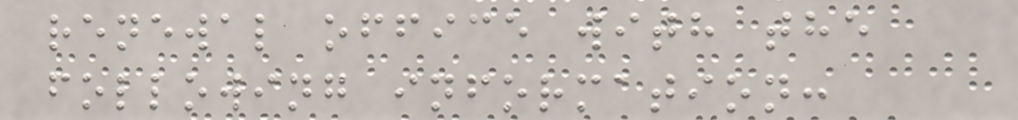renewal office with the
following information:
